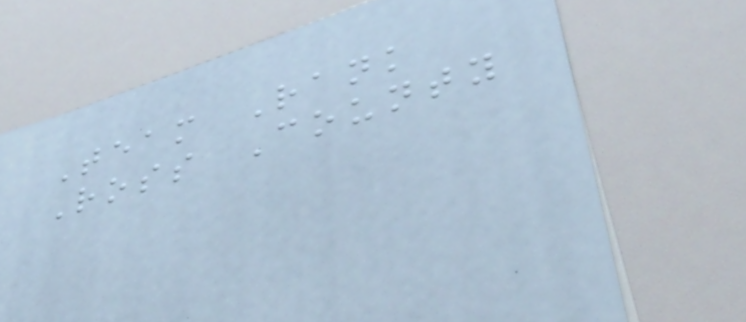Team Rank
Ross County
